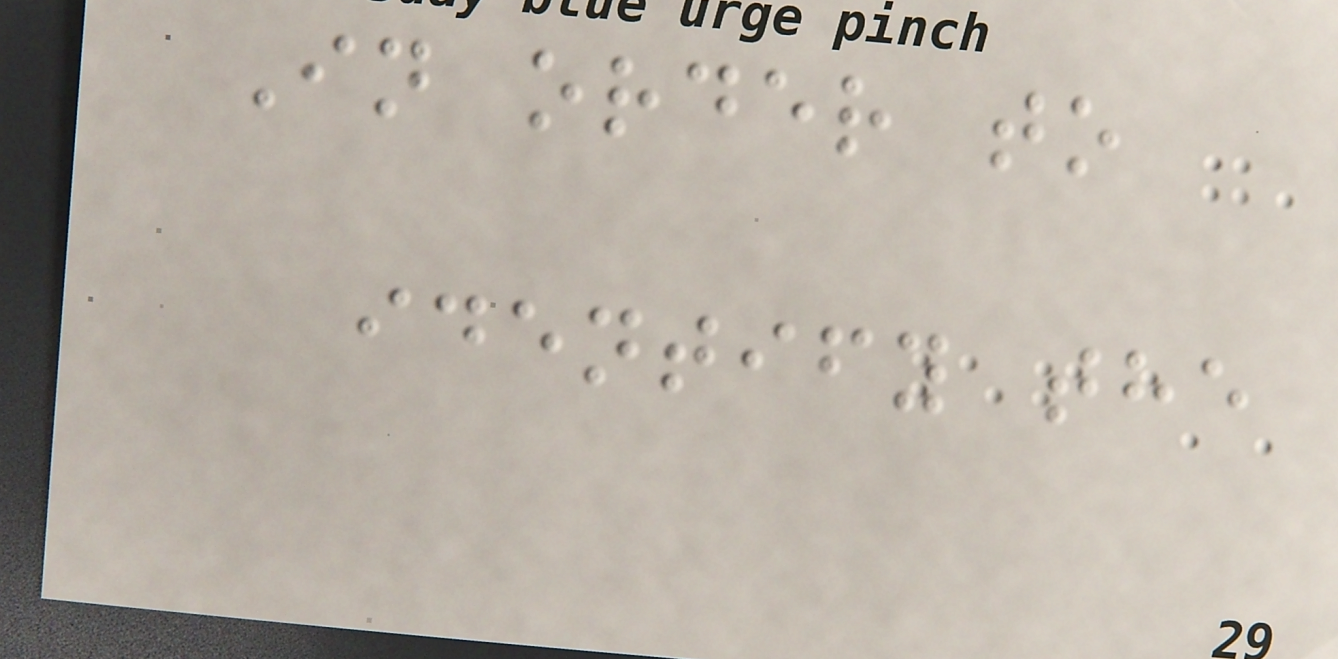In order to
identify the
